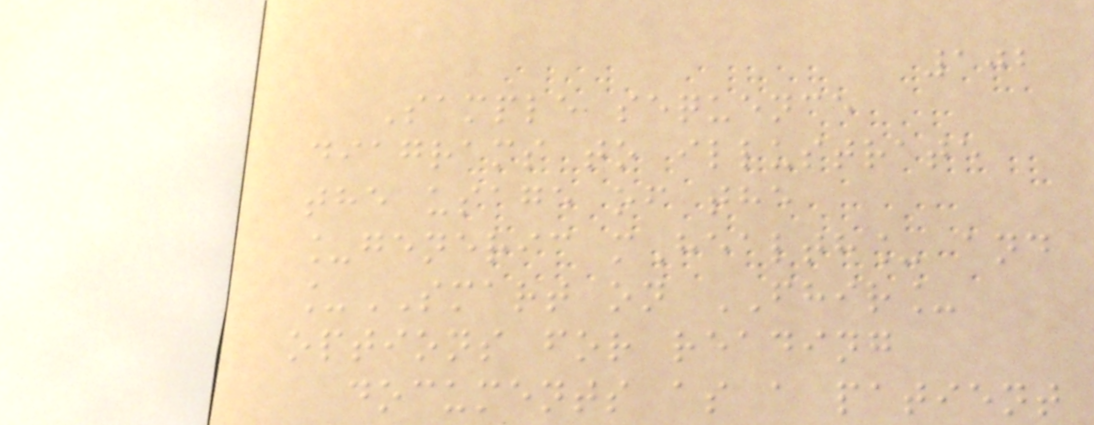102
Sample sequence
diagrams to illustrate
the usage of the
_generic mHealth_ and
_SMART on FHIR_
options for reading
documents as a patient
